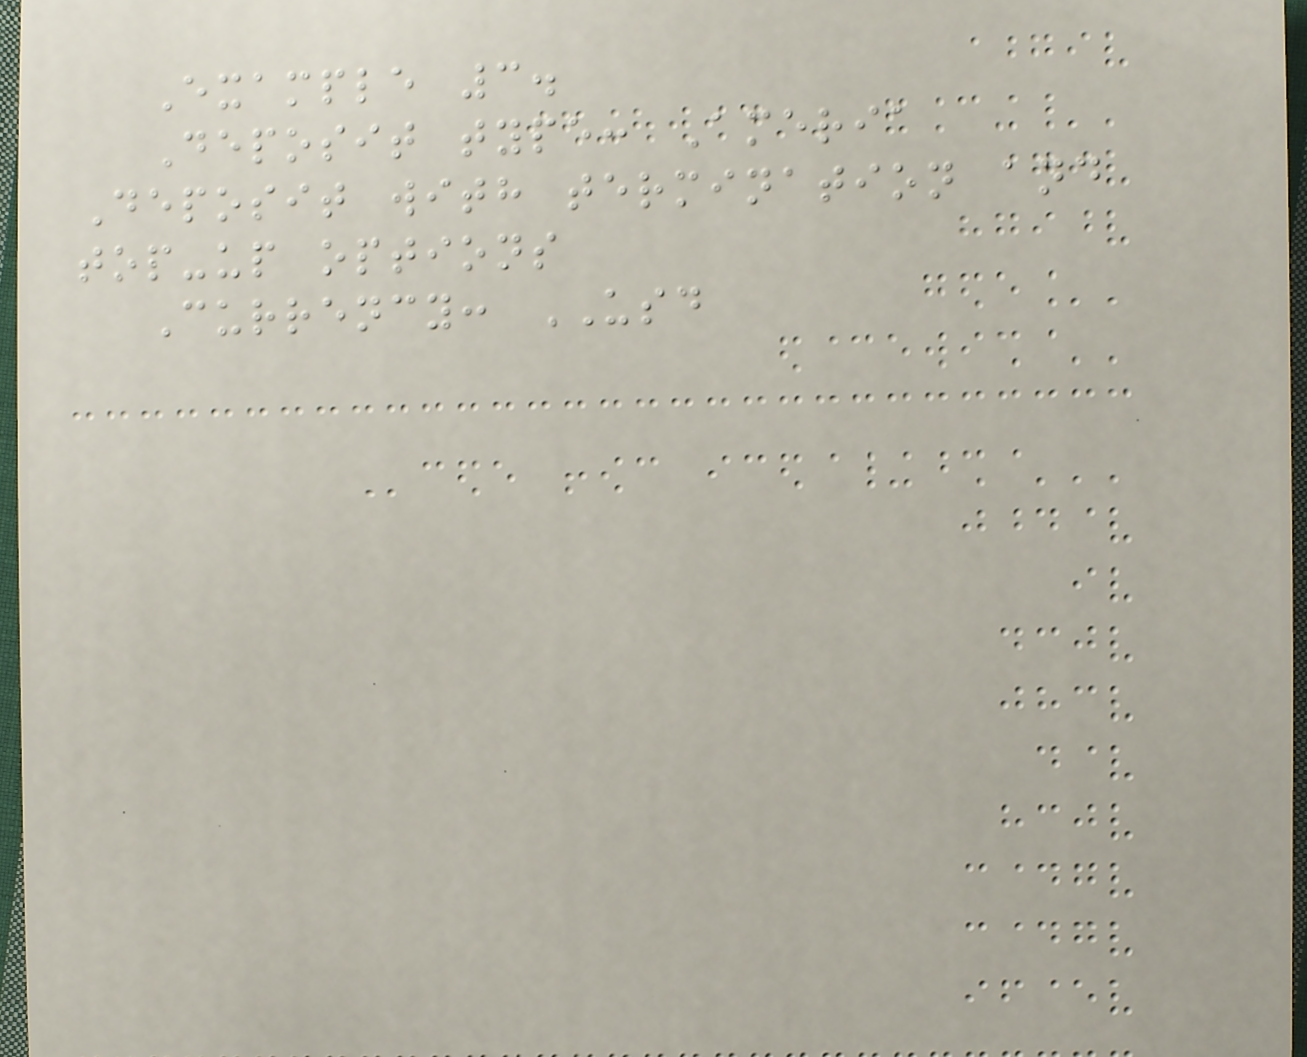Example 3.
Deposit type: Ameria
Deposit with termination and
top-up options
Currency: USD
